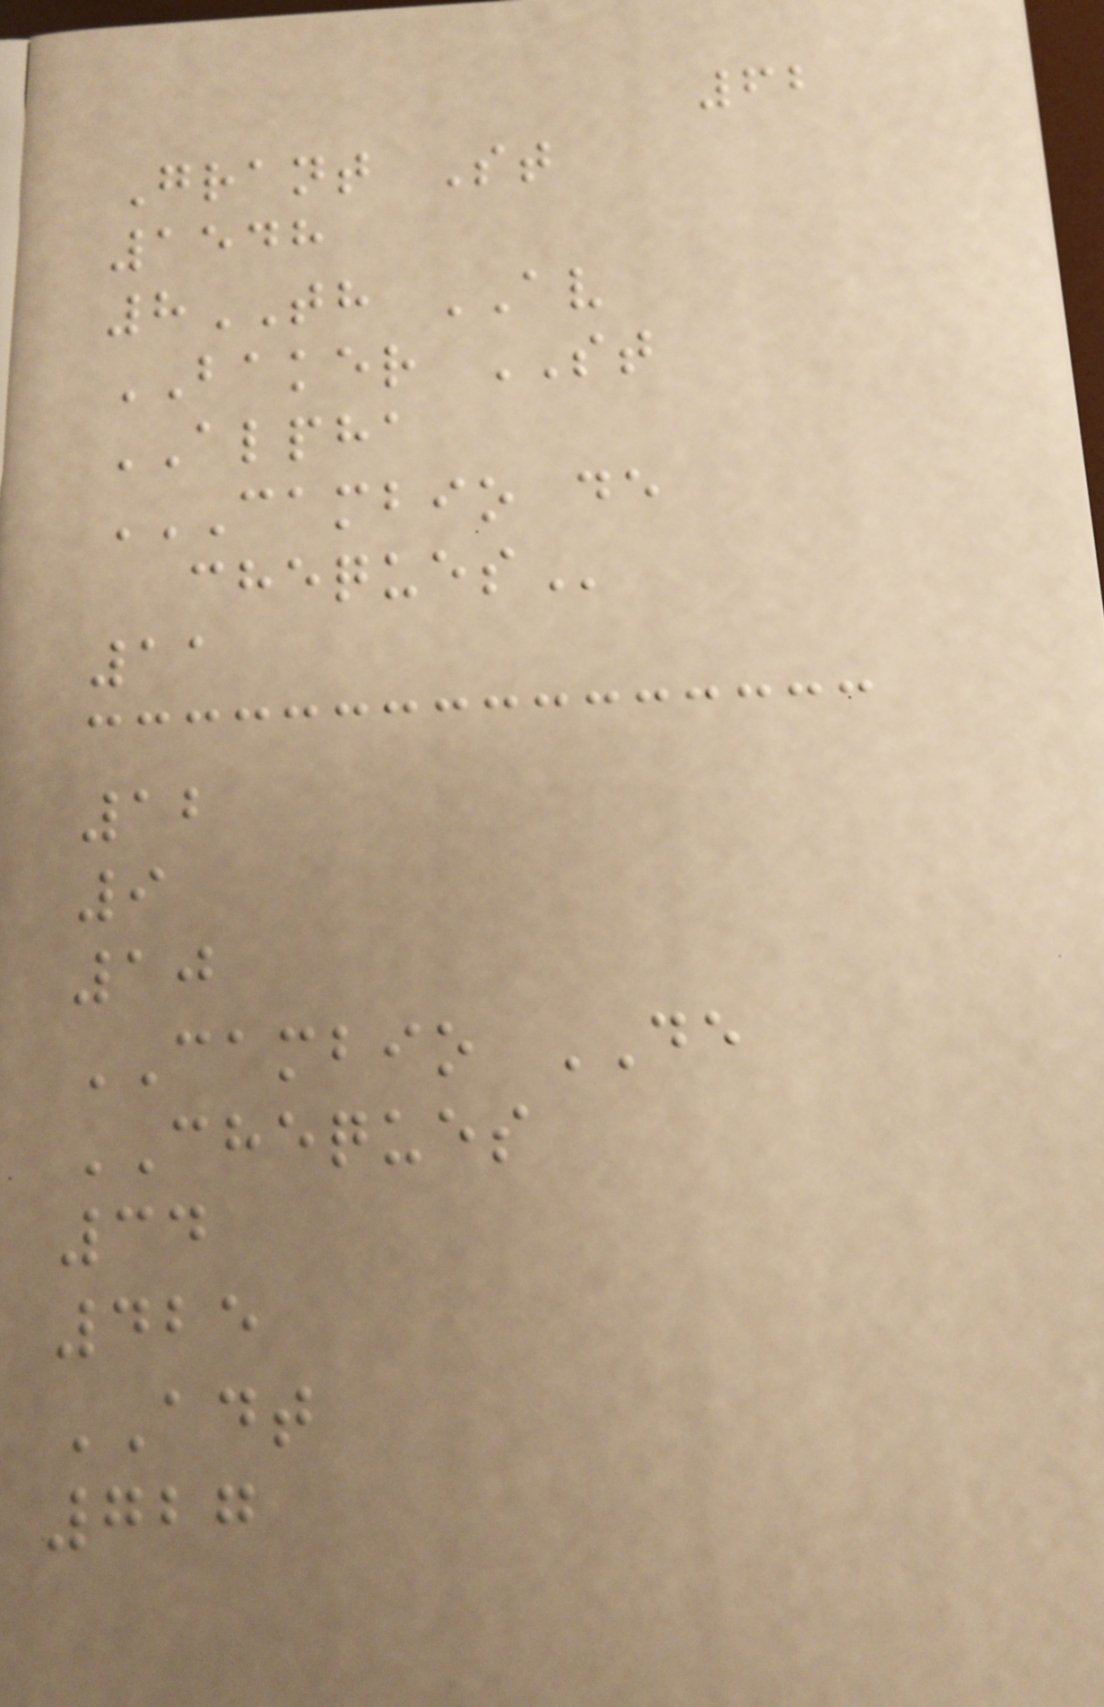62
Grant St
1548
8TH AV
BAKER ST
ALPHA
CAMBIO DE
CHEQUES
11
12
9
10
CAMBIO DE
CHEQUES
34
425
ADT
727
